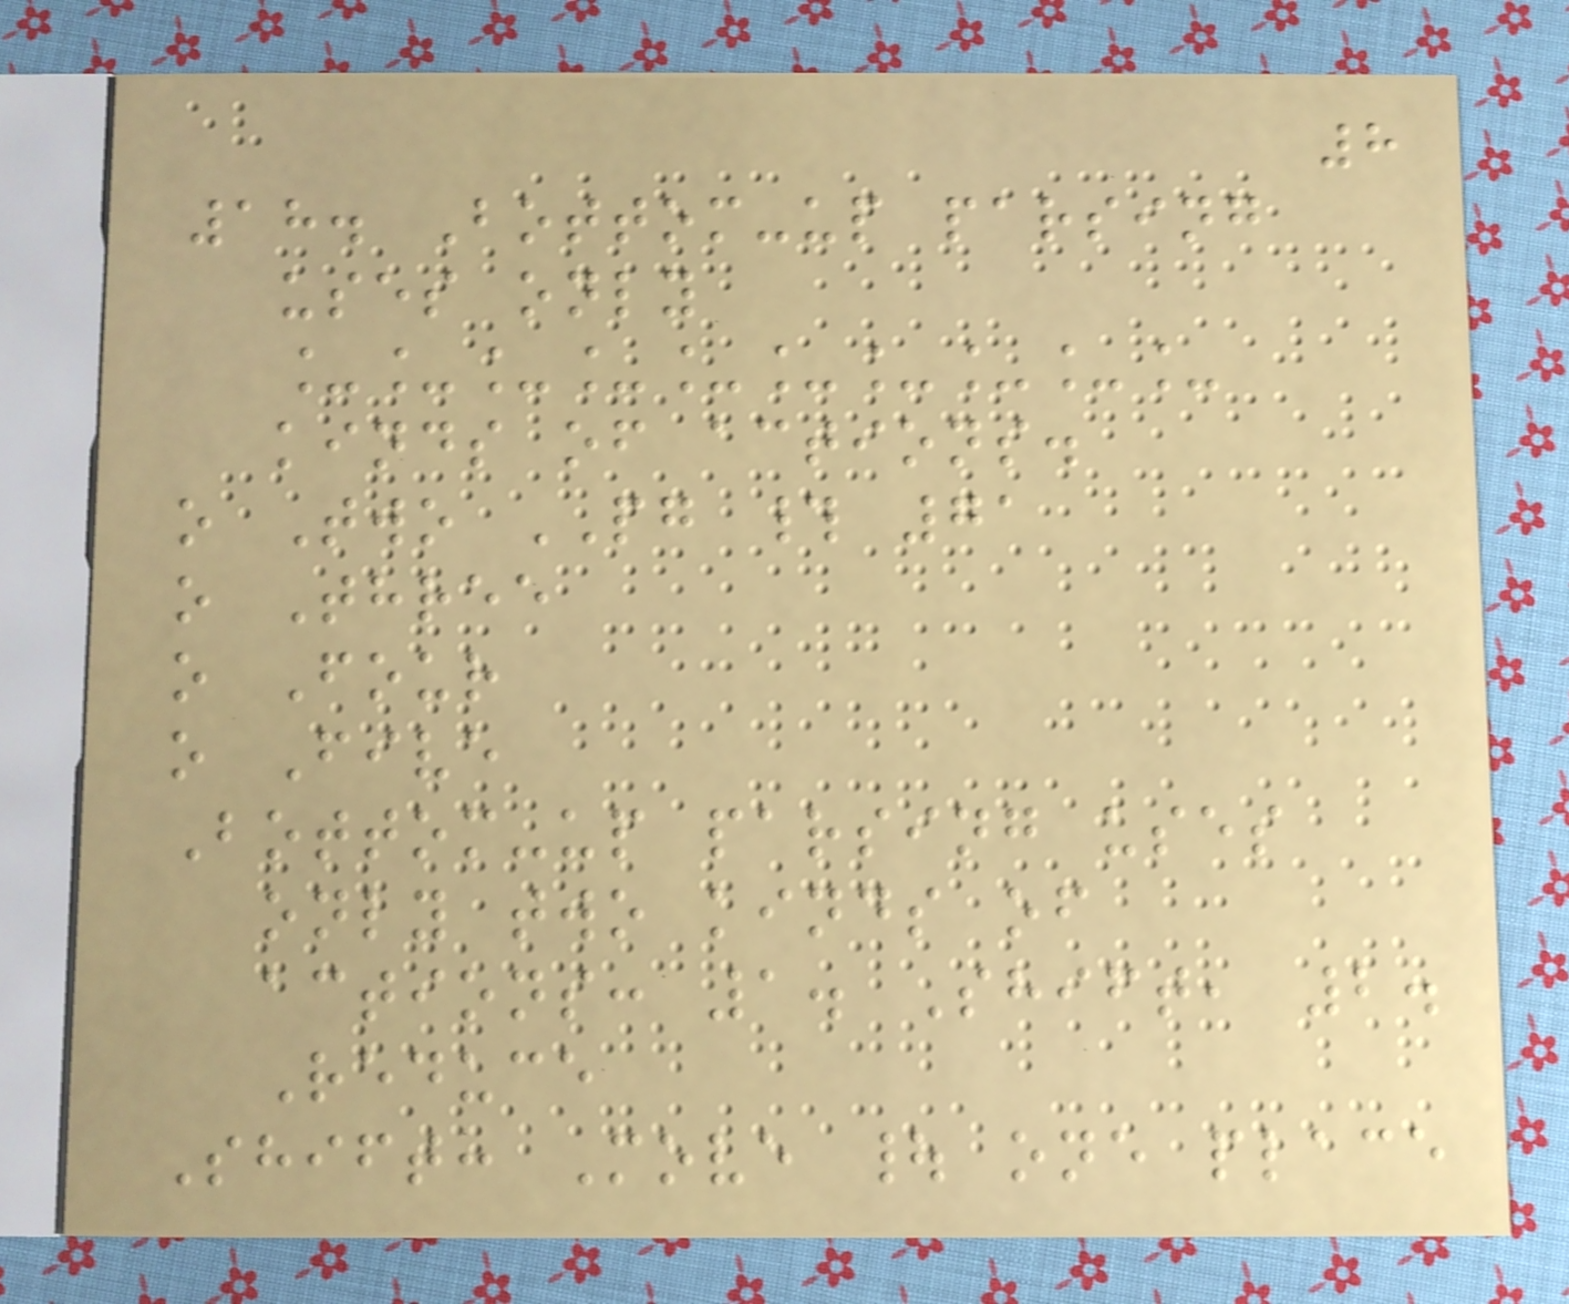8
18. Bottom-up parsing
uses only
__________
kinds of actions.
o Two PG # 71
o Three
o Four
o Five
Bottom-up parsing uses
only two kinds of
actions: 1. Shift, 2.
Reduce
Shift: Move | one place
